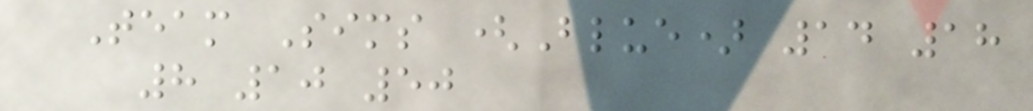Team Sims (Blue) 14 18
8 10 50
